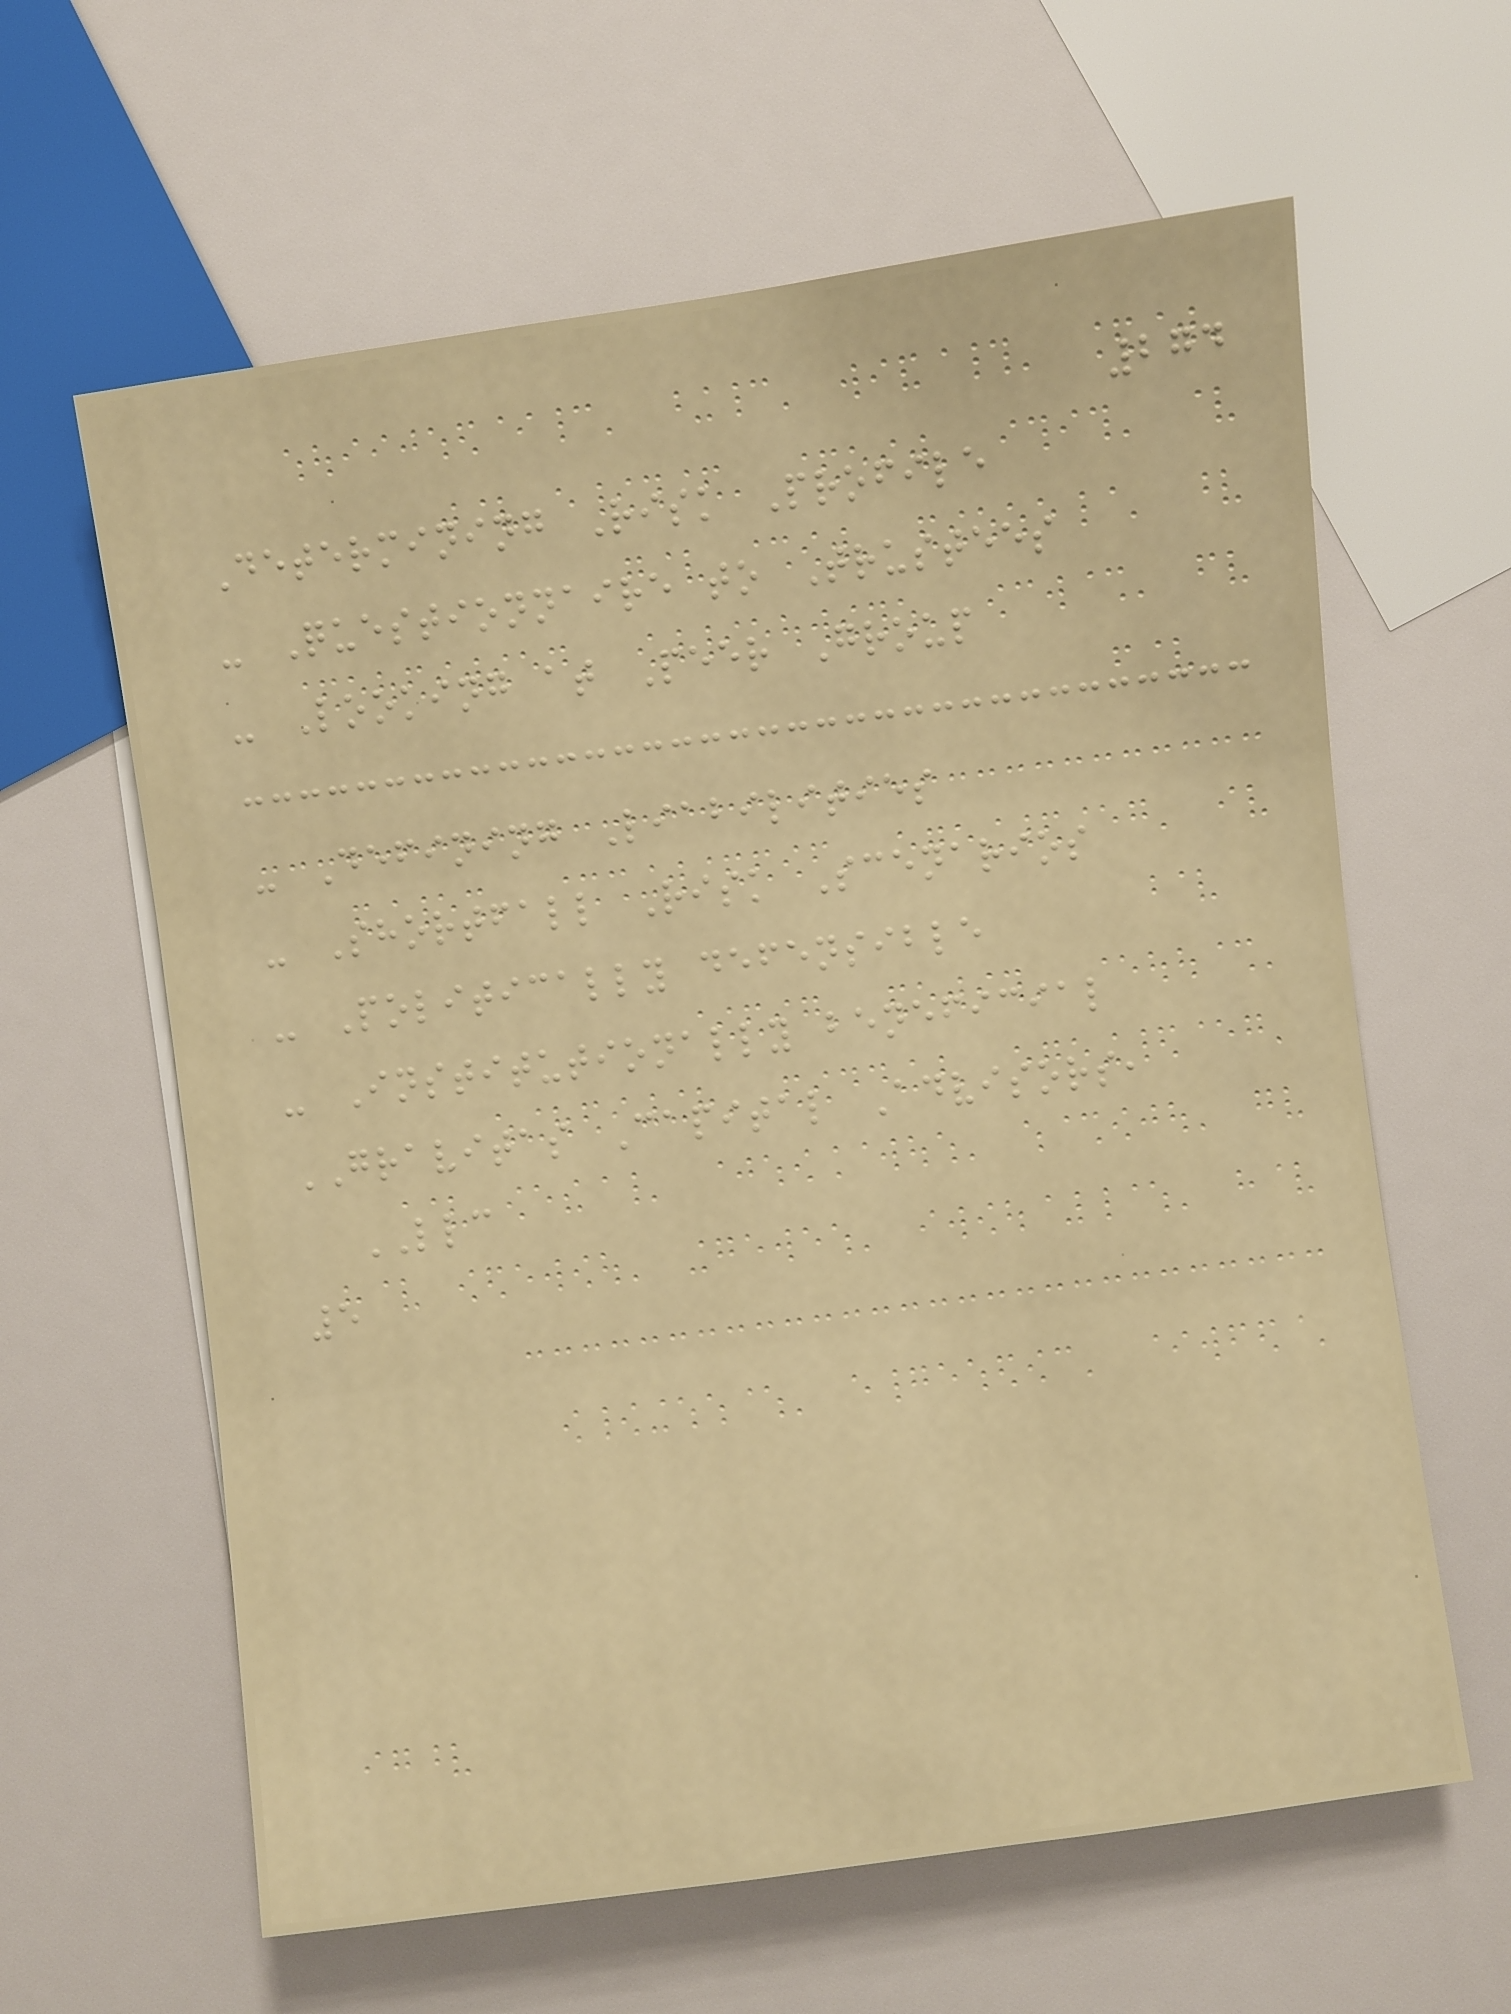274
Determining Risk Profile
- Questionnaire to Trustees
- Looking at Peer Group
- Defining Liabilities
- Shortfall Risk Scenarios
- Politically defensible
- Institutionally beneficial
GRAVITAS Capital Advisors,
LLC
5
